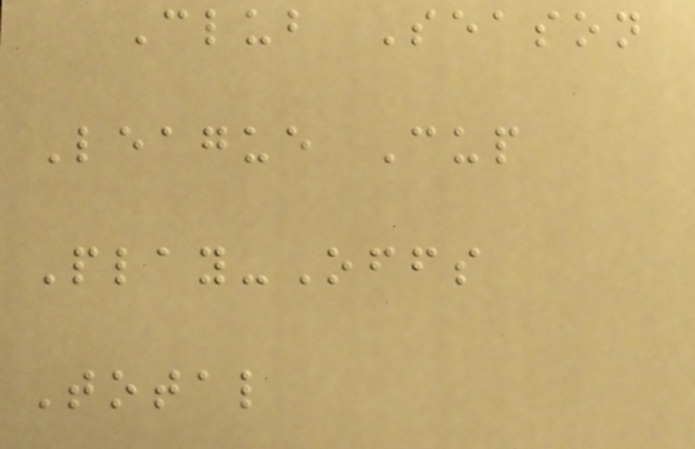Club Season
League Cup
Play-Offs
Total
